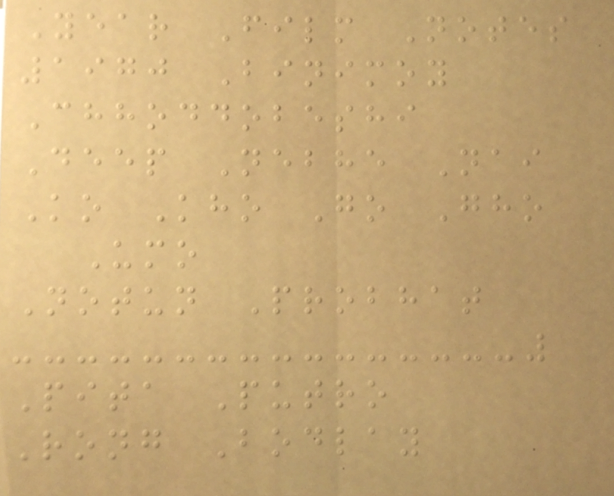Year Film Notes
1970 Binimoy
Chhoddobeshi
Deep Nebhe Nai
Ko Kho Go Gho
Umo
Notun Probhat
Pita Putro
Rong Bodlay
